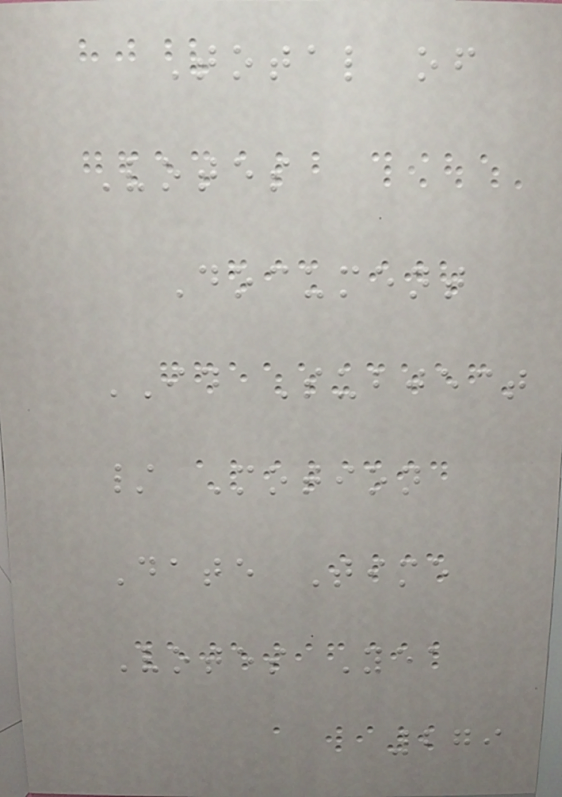Total of
Votes
Document
ID Subject
/ Motion
Date Time
Votes Yea
279
